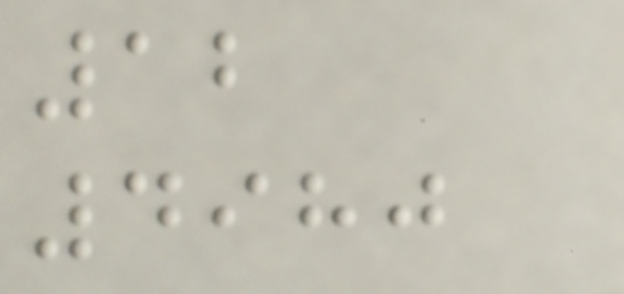12
4980
